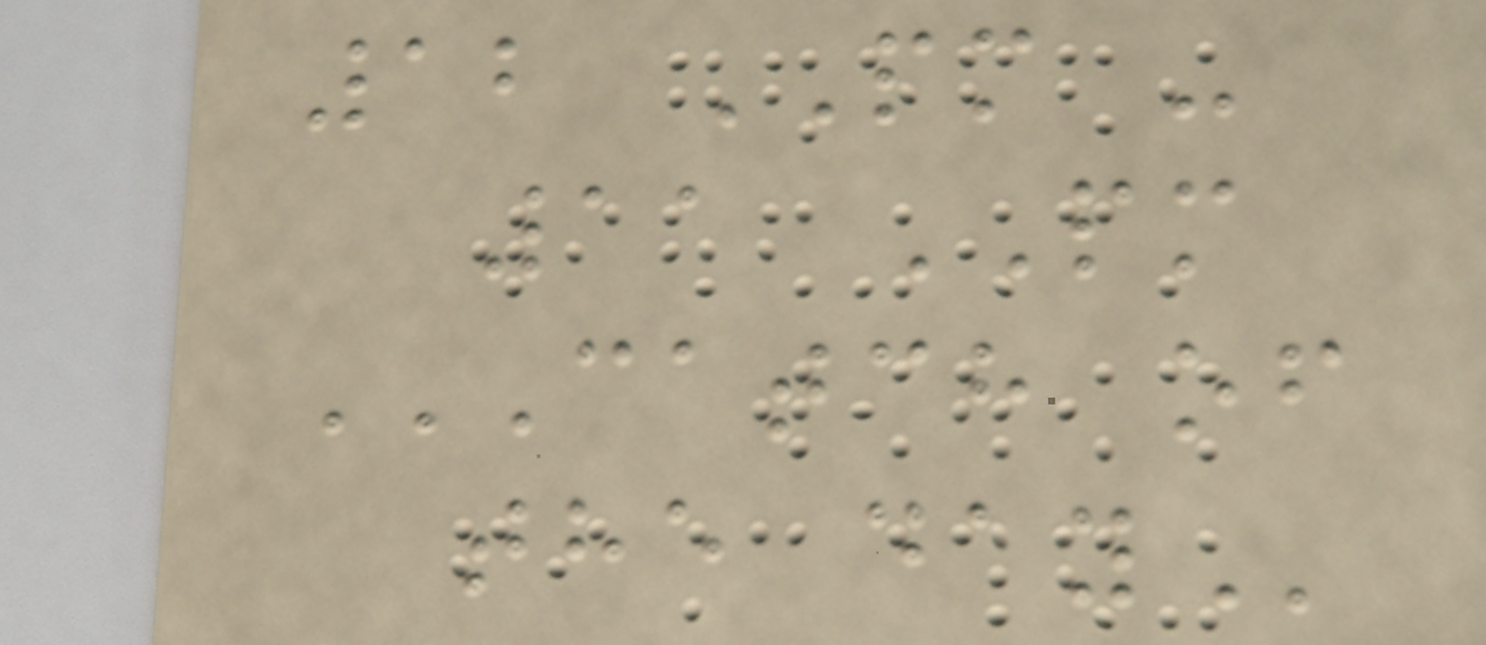12 PM -
11 PM
CATCH OF
THE DAY
